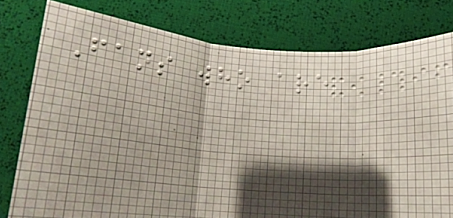Fans who are
